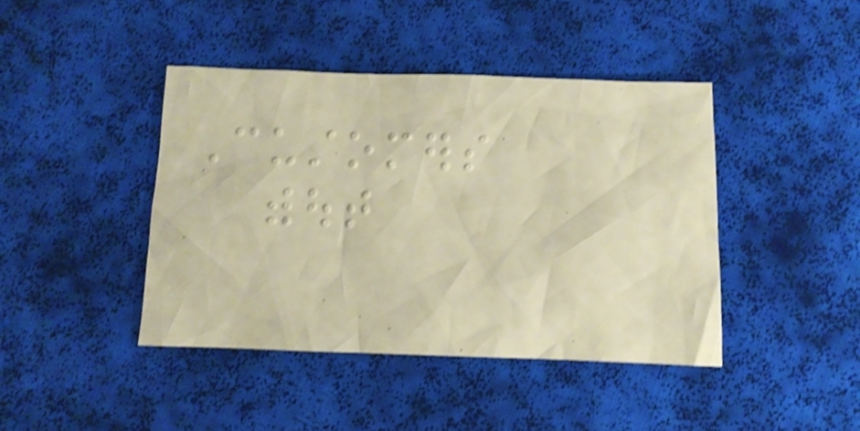Customers
without
